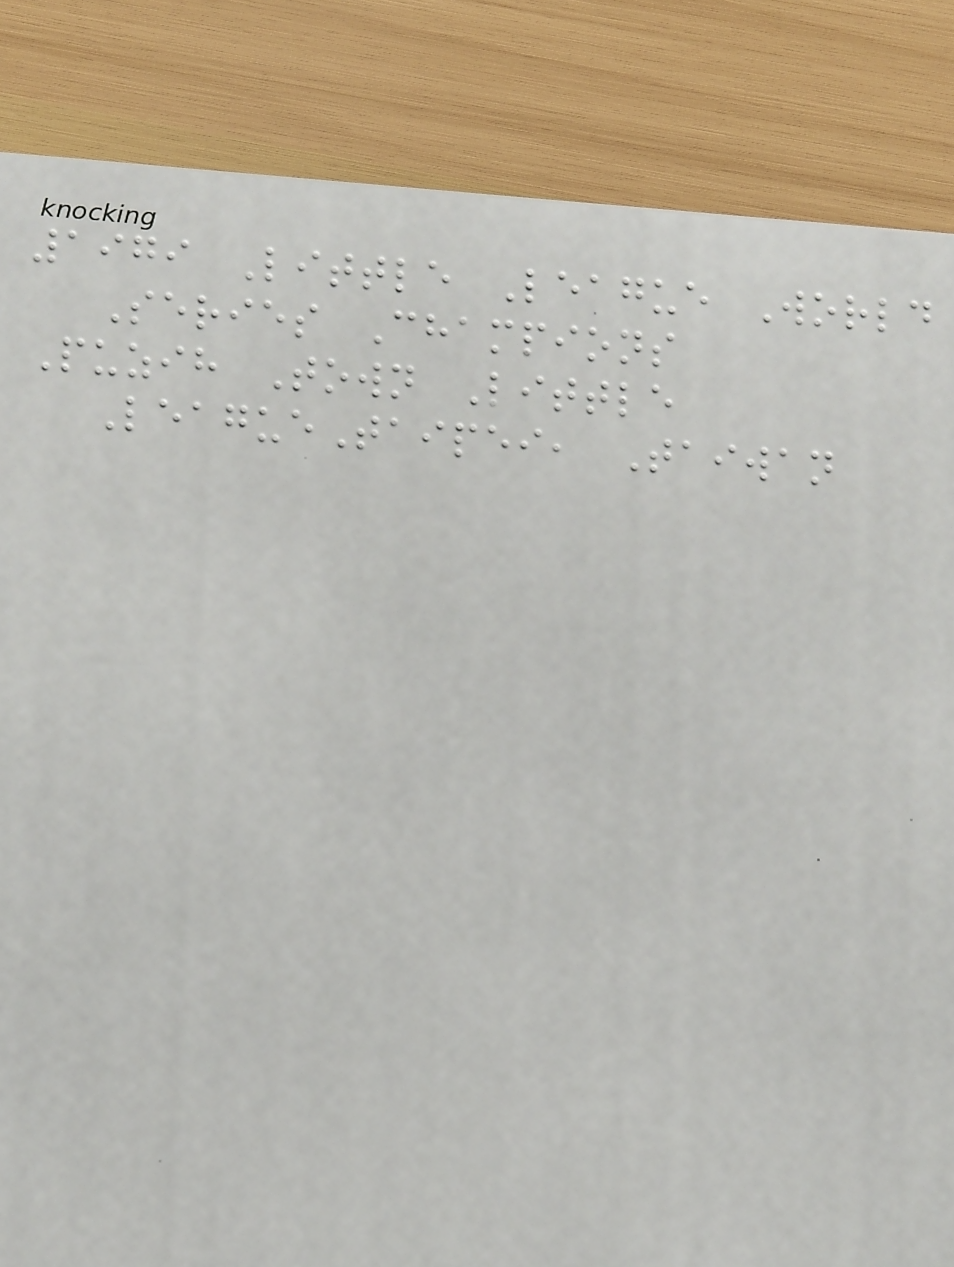1979 Little League World
Series Champions
Puzih Town Little
LeagueTaipei, Taiwan
